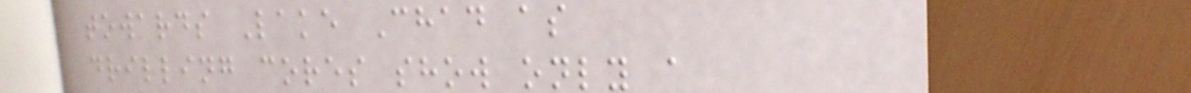towards Lake Chad as
drilling cores show only a
